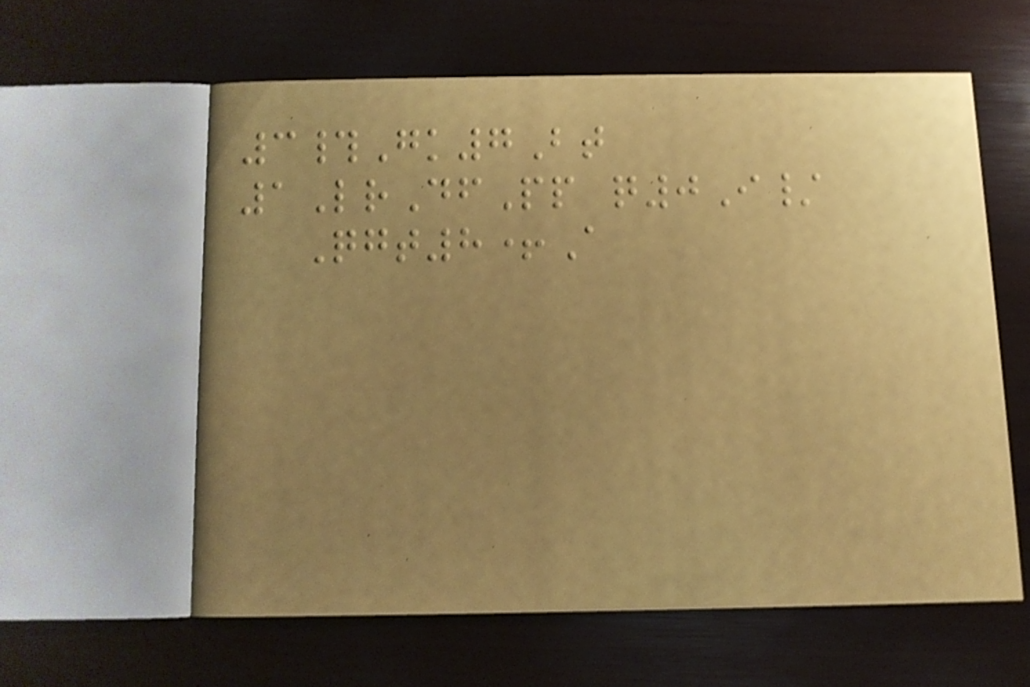3#Gk7Bt
1LrDfPp q0I/
Qgt8+A
